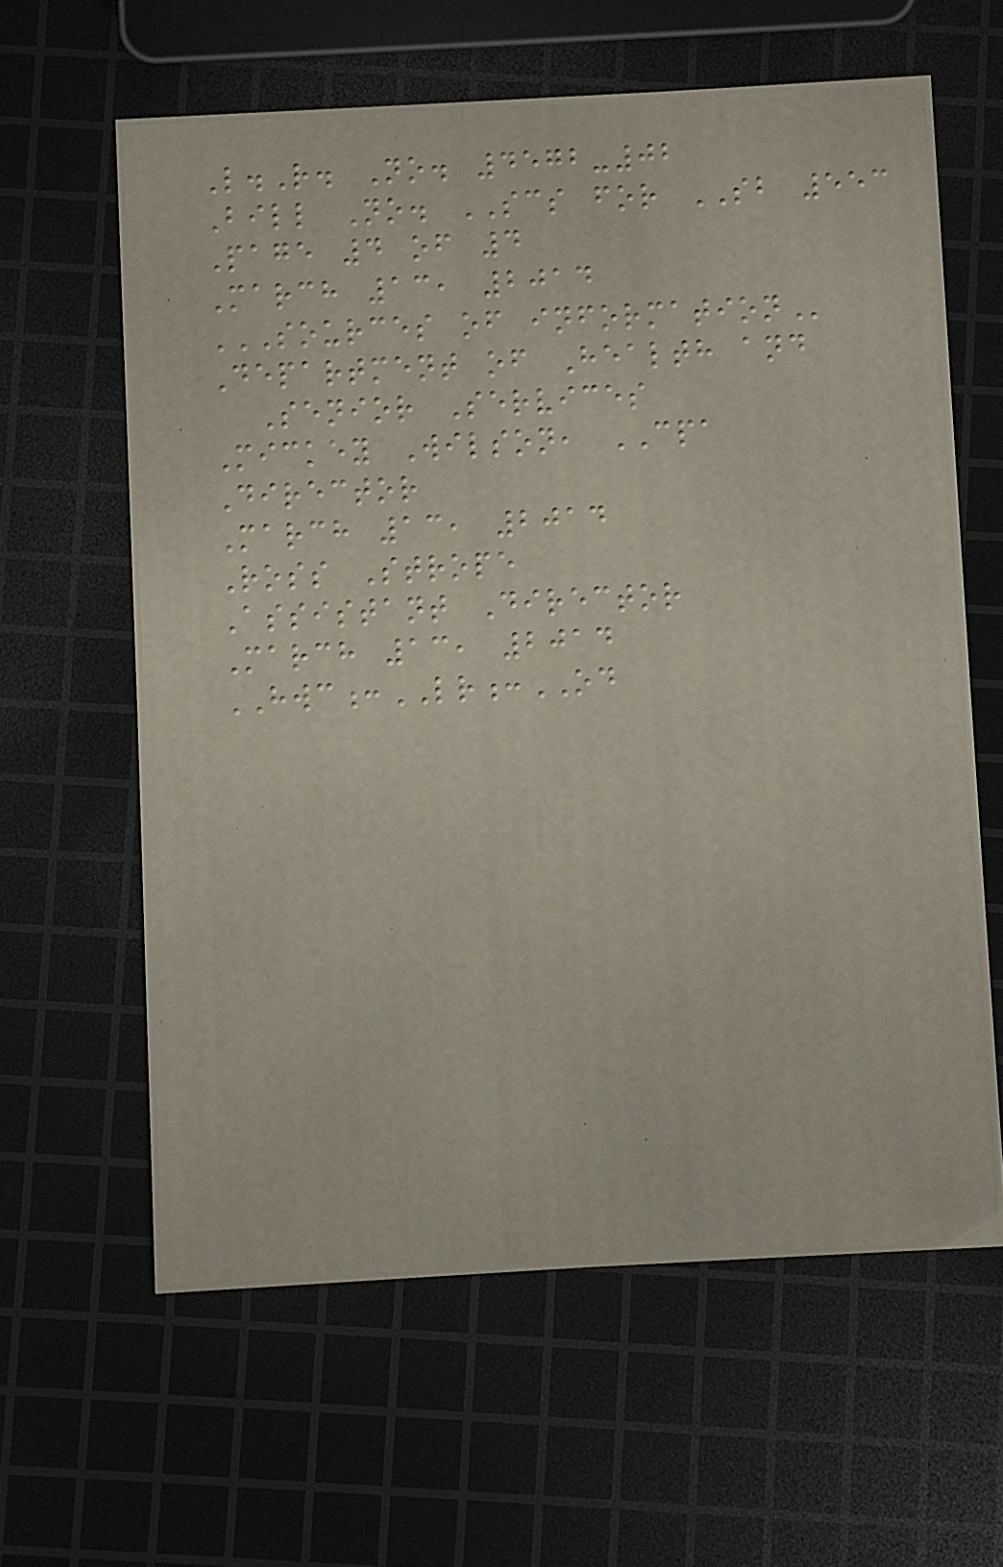L.R. No. 4572-02
Bill No. SCS for SB 553
Page 4 of 4
March 13, 2014
SOURCES OF INFORMATION
Department of Health and
Senior Services
Mickey Wilson, CPA
Director
March 13, 2014
Ross Strope
Assistant Director
March 13, 2014
HWC:LR:OD
